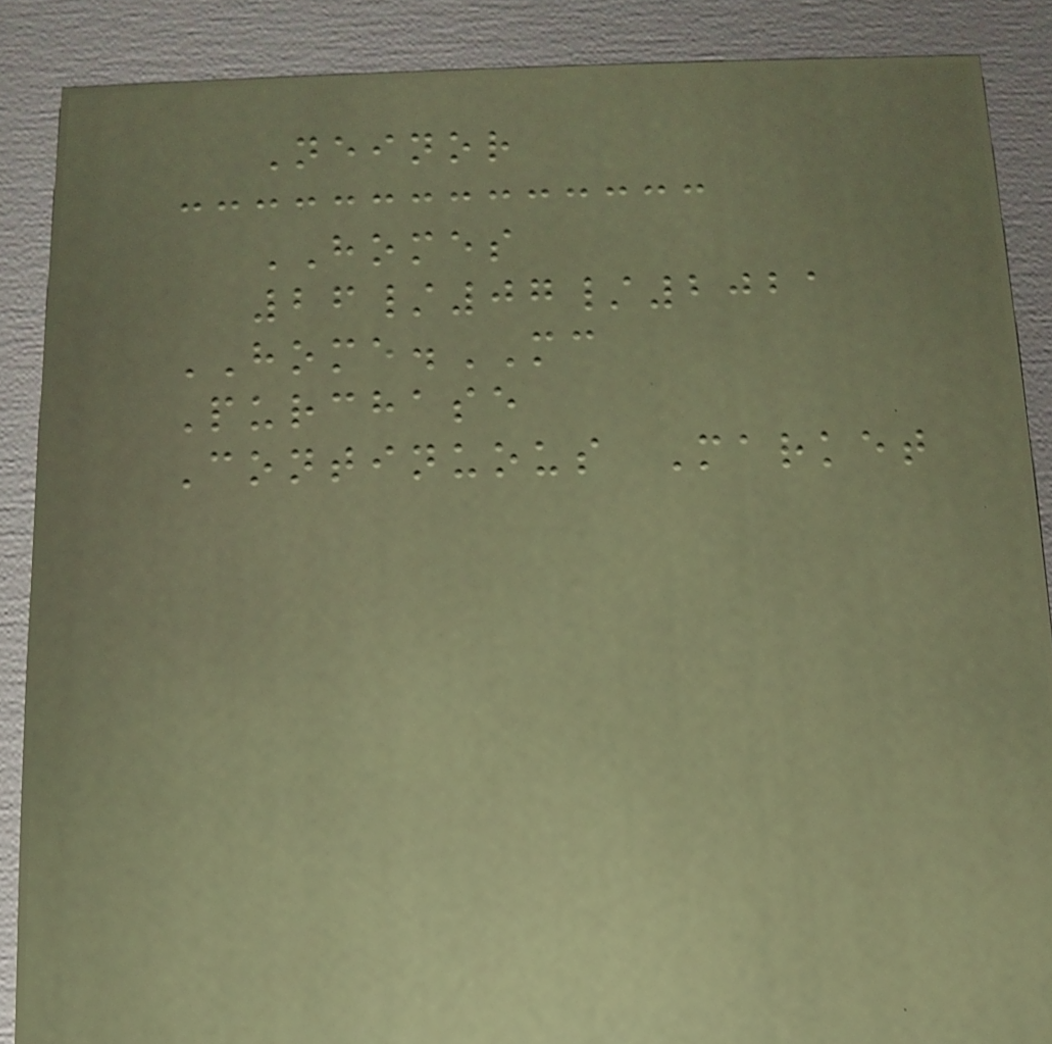Neinor
HOMES
26/07/2021
HOME.MC
Purchase
Continuous Market
